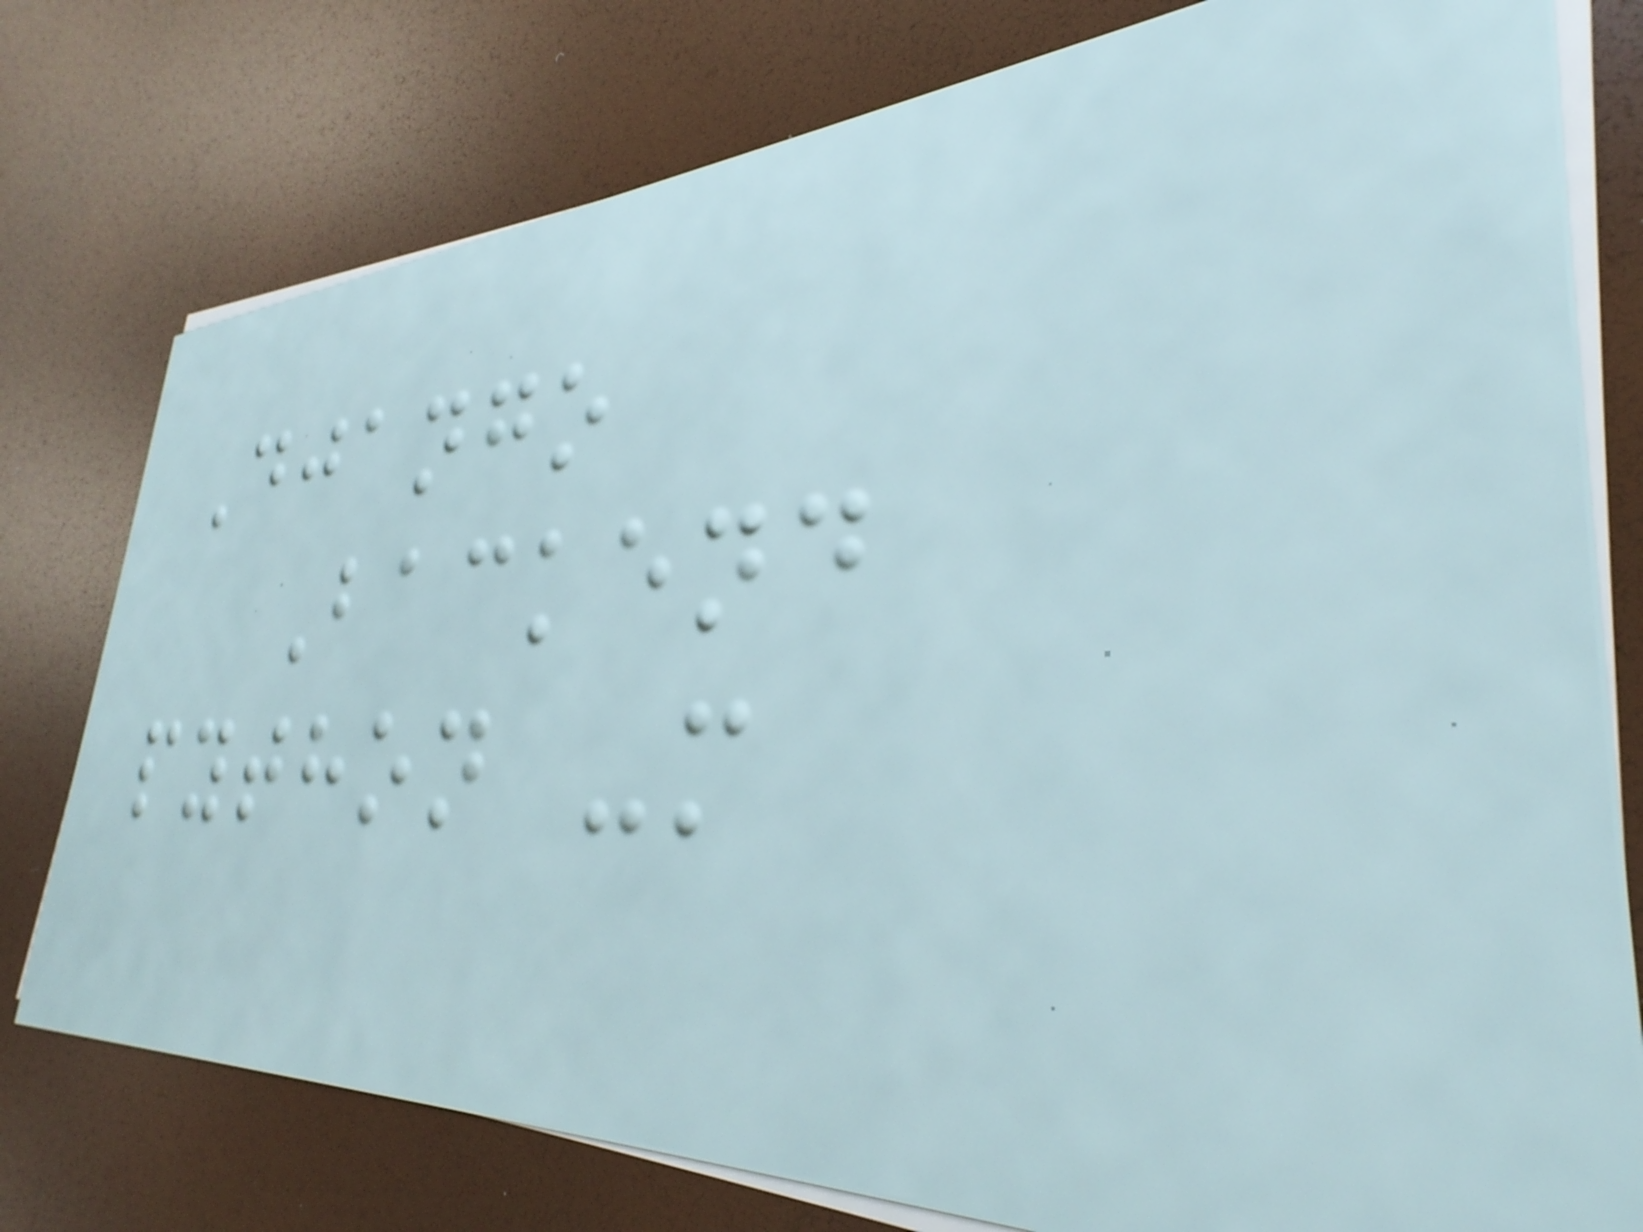Django
Backend
python -m
